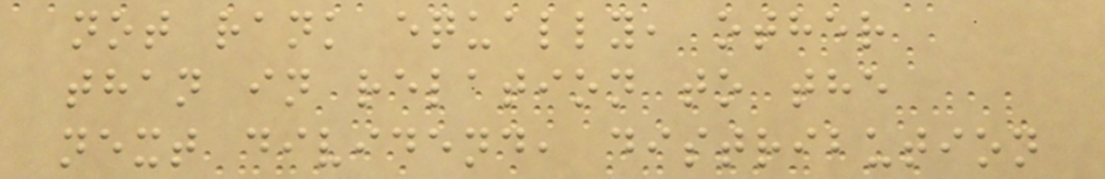not rank equally, other
than in relation to the
next dividend, distribution
